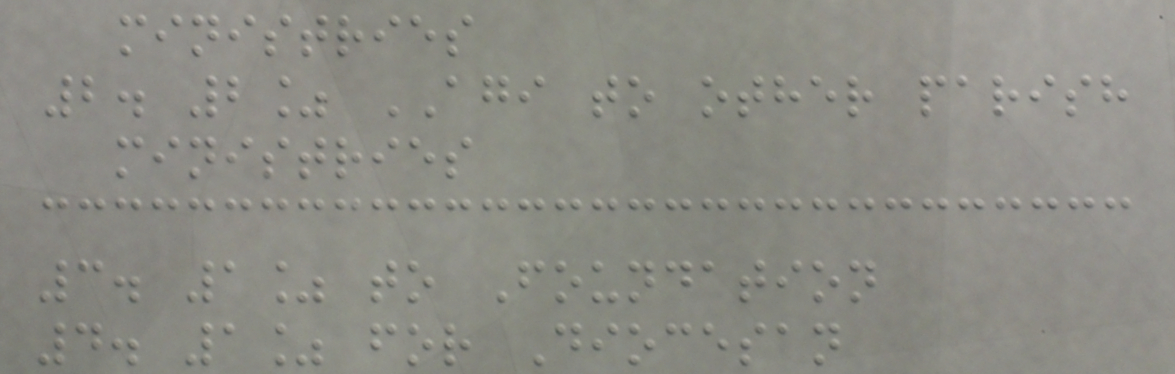ministries
2. 2% AGI to other parish
ministries
3. 1% to Foundation
4. 1% for Diocesan
